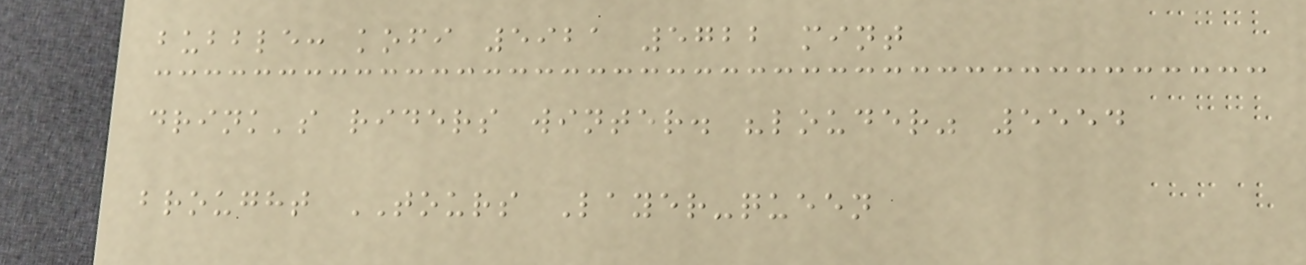bubble: kofi 5921 5722 mint
drink's riders winter. "louder" 5554
brought TOURS Layer-queen
